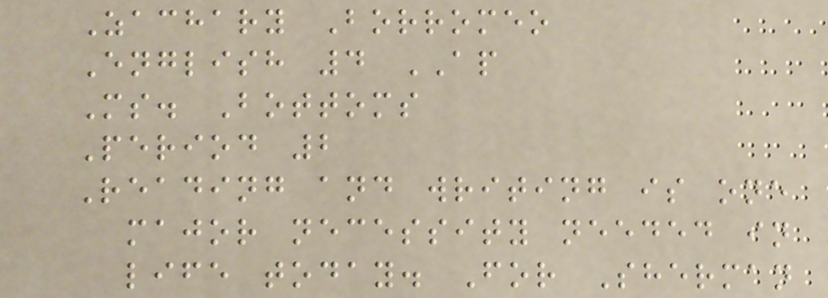Zachary Borromeo
English 4 AP
Ms. Bottoms
Period 2
Reading and writing is one
major necessity needed in
life today. For Sherman
